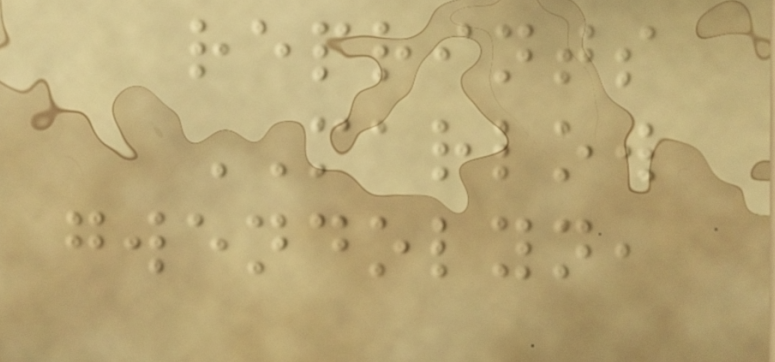reprints
MARLOW
gwendolyn,
